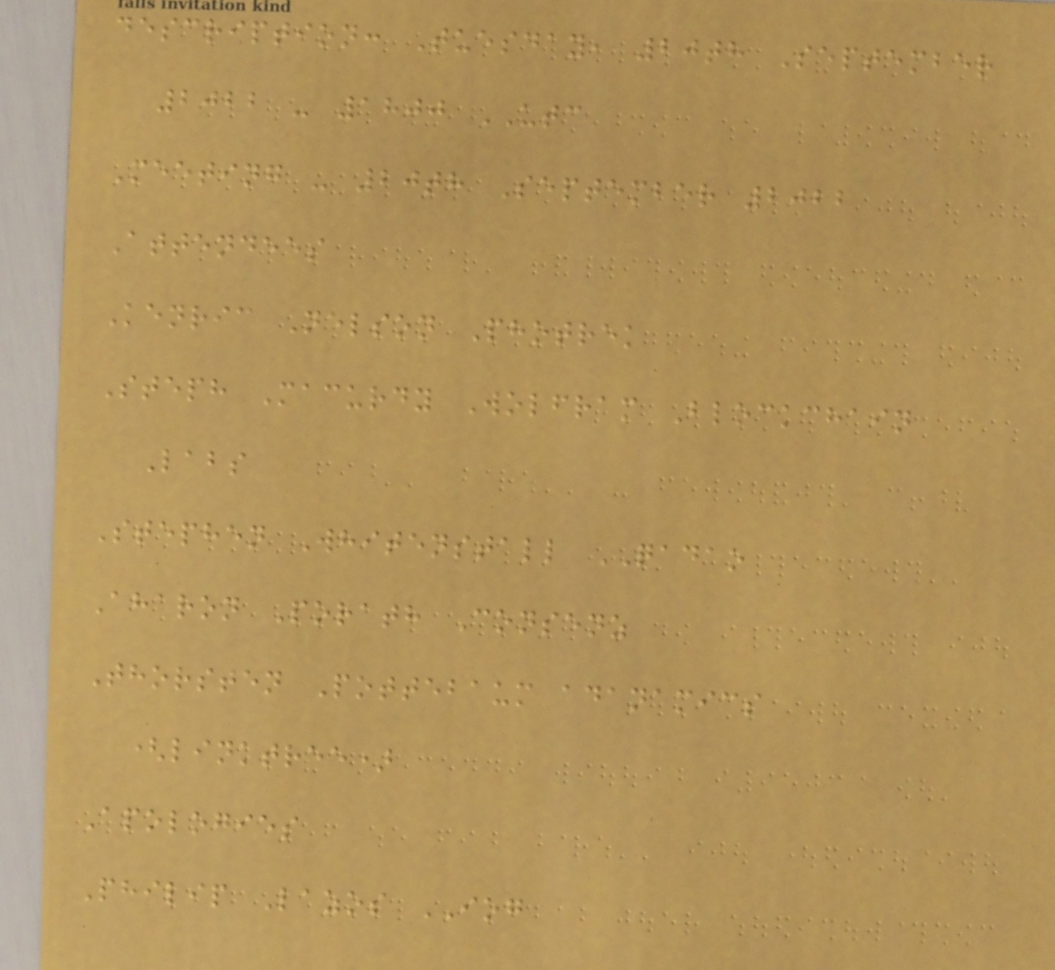description: Tuesday, 20th September
2022 - 1800 UTC
Meeting - 20th September 2022
Attendees
Kenric Nelson Photrek
Steph Macurdy Wolfram Blockchain
Labs
Stephen Whitenstall QADAO
Aharon Porath Consenz
Thorsten Pottebaum adanamics
(linktree)
Apologies
Philip Lazos IOG
